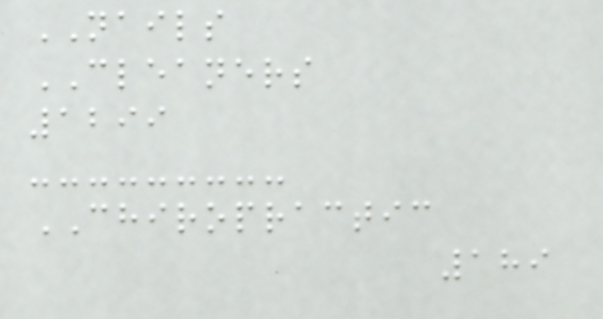NAILS
CLEANERS
1299
CHIROPRACTIC
189
